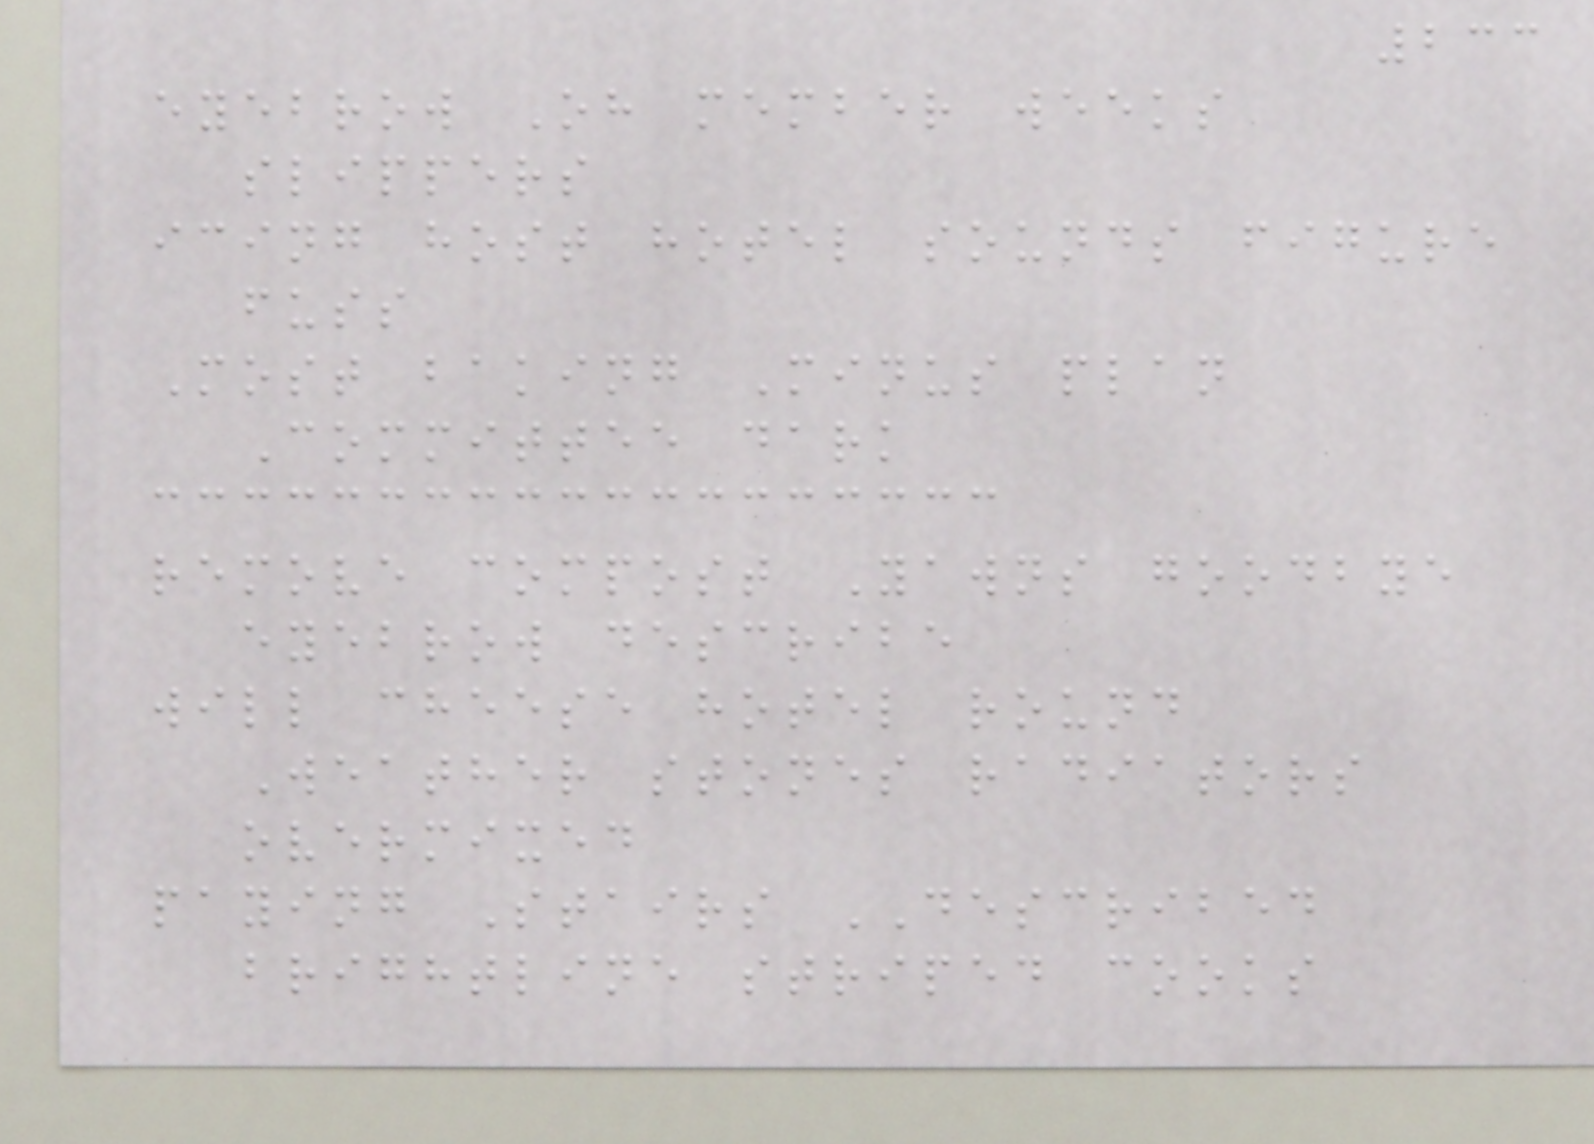233
eyebrow Oh member weeks
slippers
icing host hotel sounds figure
fuss
Most baking Minus plan
Committee dark
remove compost Yawns goodbye
eyebrow describe
will cheese hotel round
Weather stones radiators
overmixed
paying Stairs DESCRIBED
brightline striped cooks
